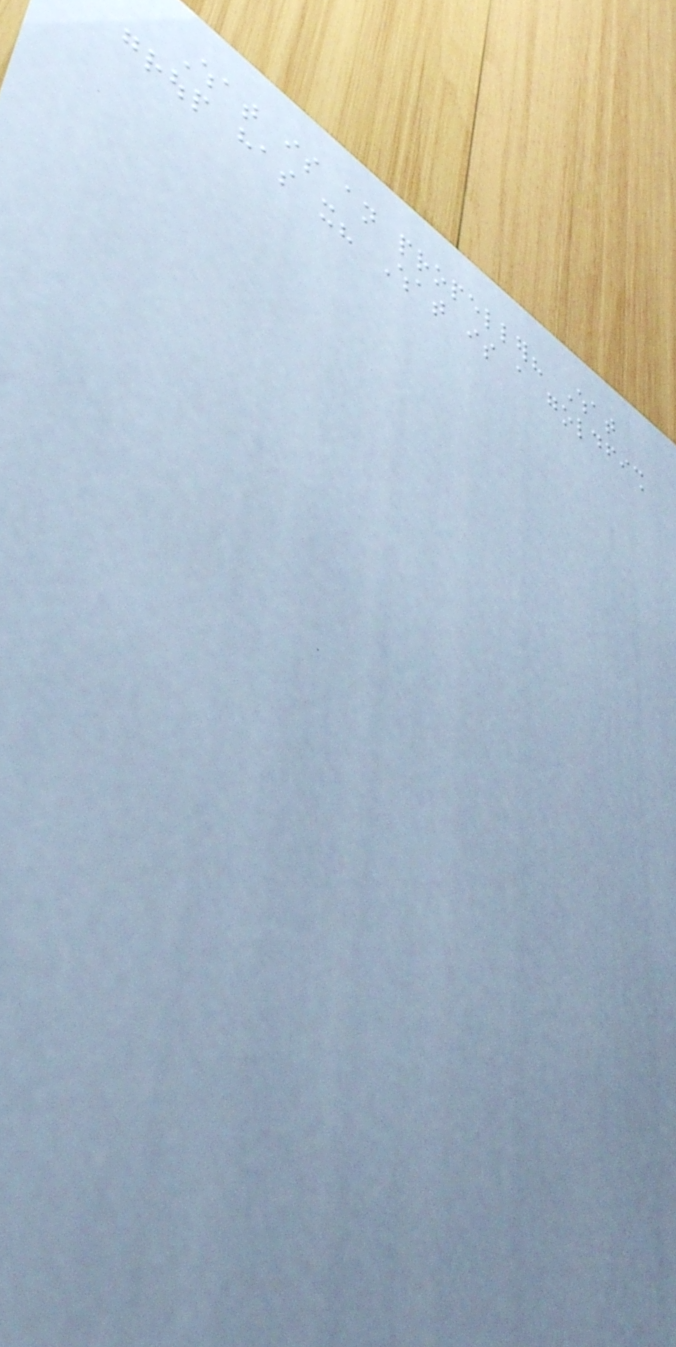What is an propeller? What
group has it? What is a goldfish
